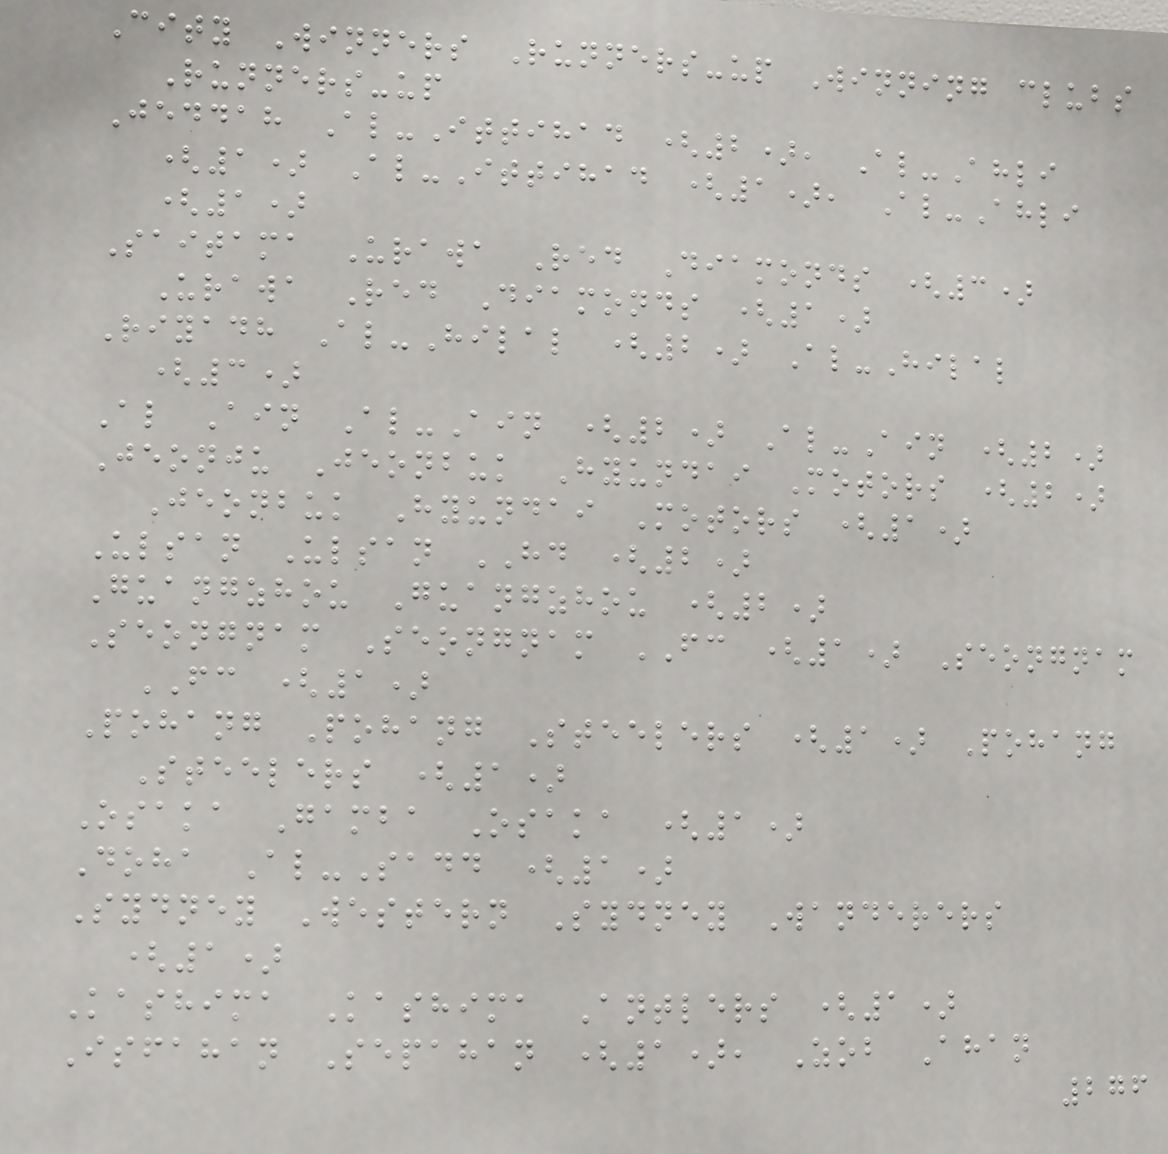City Winners Runners-up Winning clubs
Runners-up
Jeddah Al-Ittihad (2), Al-Ahli
(1) Al-Ittihad (1), Al-Ahli
(1)
Saitama Urawa Red Diamonds (3)
Urawa Red Diamonds (1)
Riyadh Al-Hilal (2) Al-Hilal
(3)
Al Ain Al-Ain (2) Al-Ain (2)
Jeonju Jeonbuk Hyundai Motors (2)
Jeonbuk Hyundai Motors (1)
Ulsan Ulsan HD (2)
Guangzhou Guangzhou (2)
Seongnam Seongnam FC (1) Seongnam
FC (1)
Pohang Pohang Steelers (1) Pohang
Steelers (1)
Osaka Gamba Osaka (1)
Doha Al-Sadd (1)
Sydney Western Sydney Wanderers
(1)
Kashima Kashima Antlers (1)
Isfahan Sepahan (1), Zob Ahan
276
